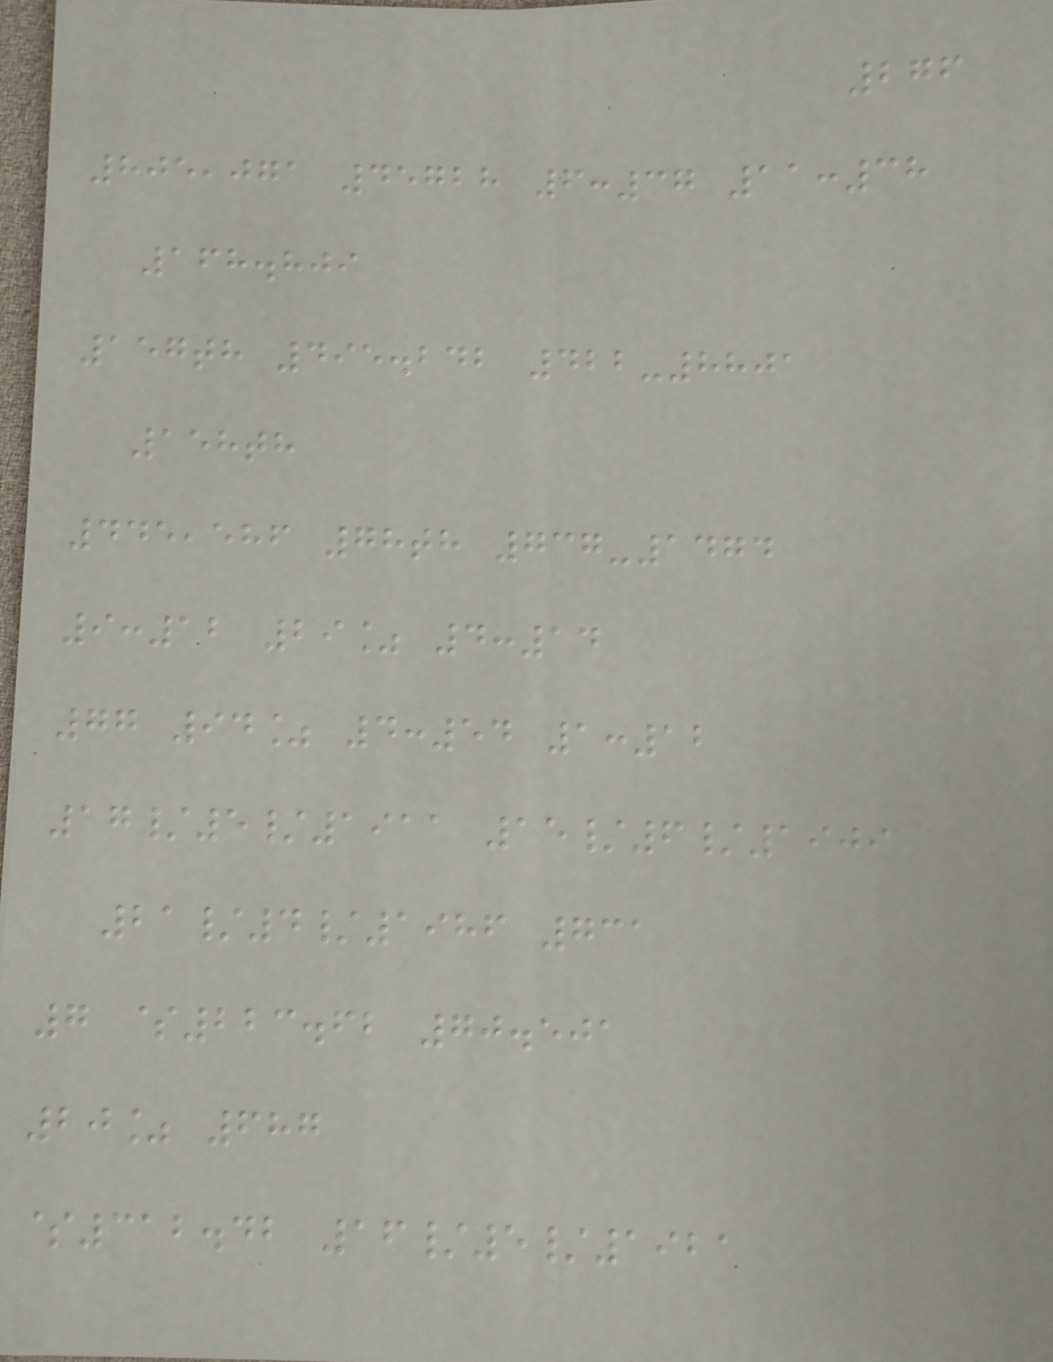276
805,071 45728 6:37 11:38
168.809
157th 495.242 422-8801
158th
445,586 78th 737-1474
9:12 29% 4:14
77 94% 4:54 1:12
17/5/1911 15/6/1909
21/4/1986 731
7 $223.62 70.501
20% 687
$312.42 16/5/1921
